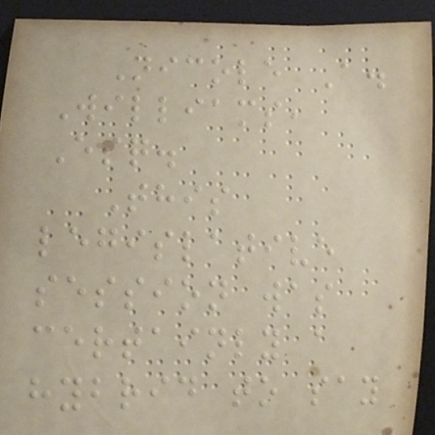Nicole A.
Williams,
Esq.
This
legislative
session was
certainly a
hybrid to say
